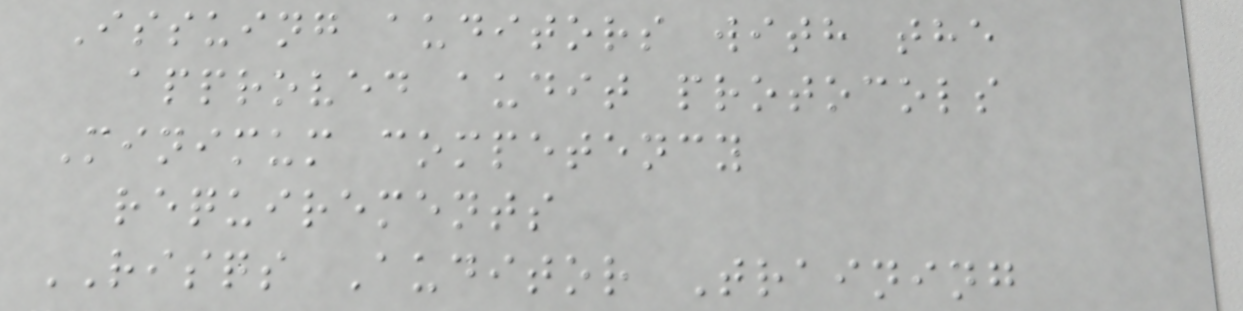Issuing auditors with the
approved audit protocols
Minimum competency
requirements
RISQS Auditor Training
